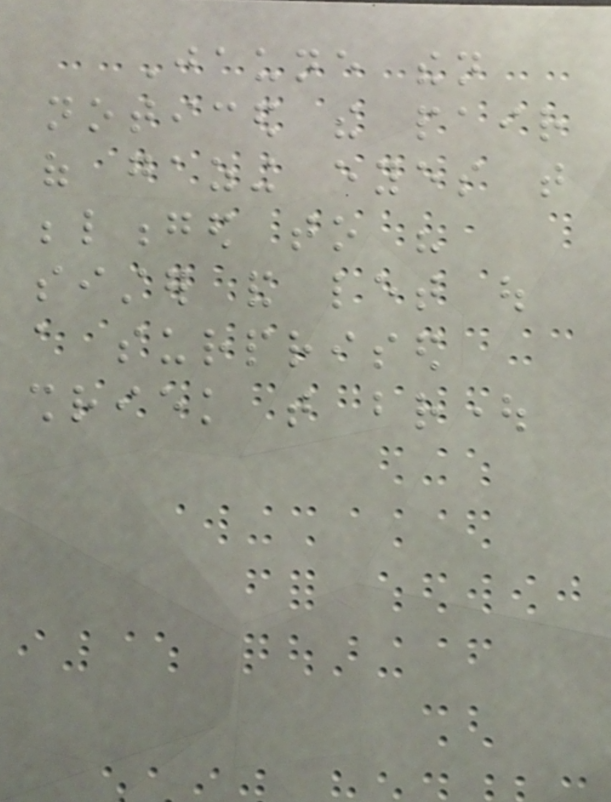Jaune then
noticed the pair
of gazing eyes that
belonged to his
sister and let out
a surprised
shriek that brought
